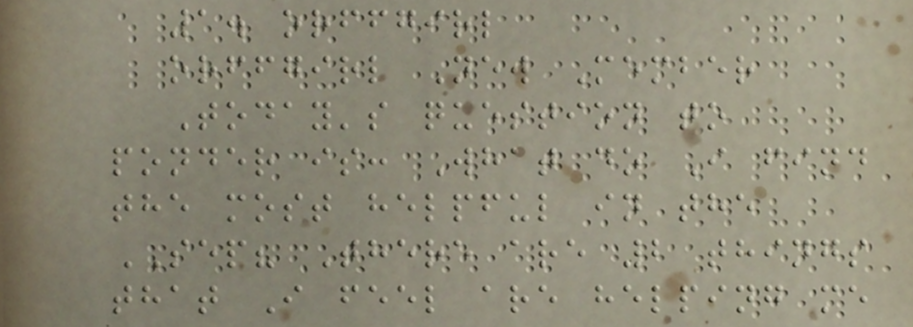1. orffgirl
orffgirl New Member
Today's question to
ponder is: What do I find
the most helpful in the
SEP? There are 2 things
that I feel are helping me
